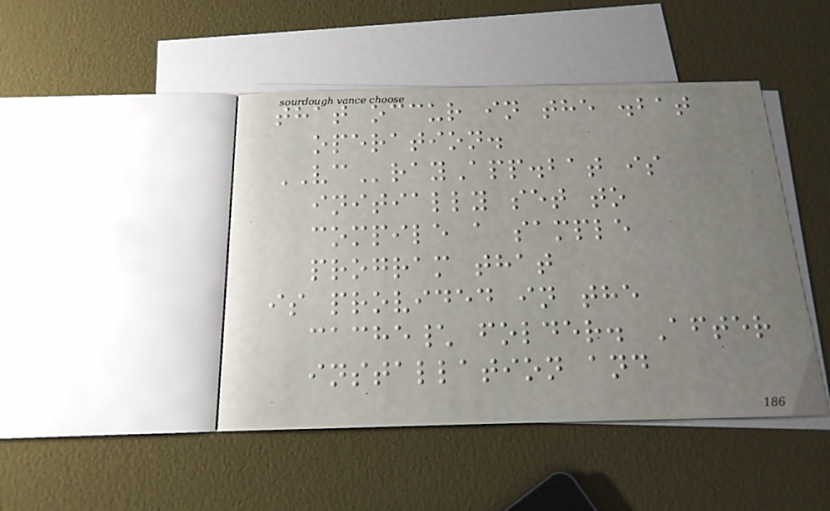that occur in the .bat
operation.
VCrayApp.bat is
initially set to
compile a sample
program that
is provided in the
cache\ folder. After
installation and
